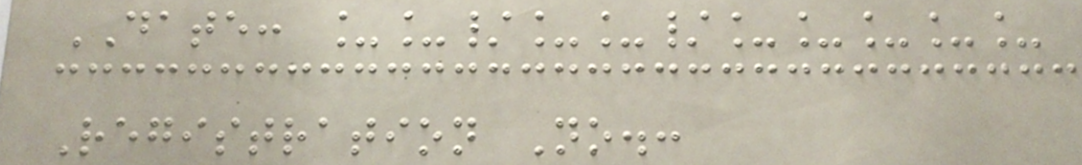DATE: __/__/_____
Registration No.:
